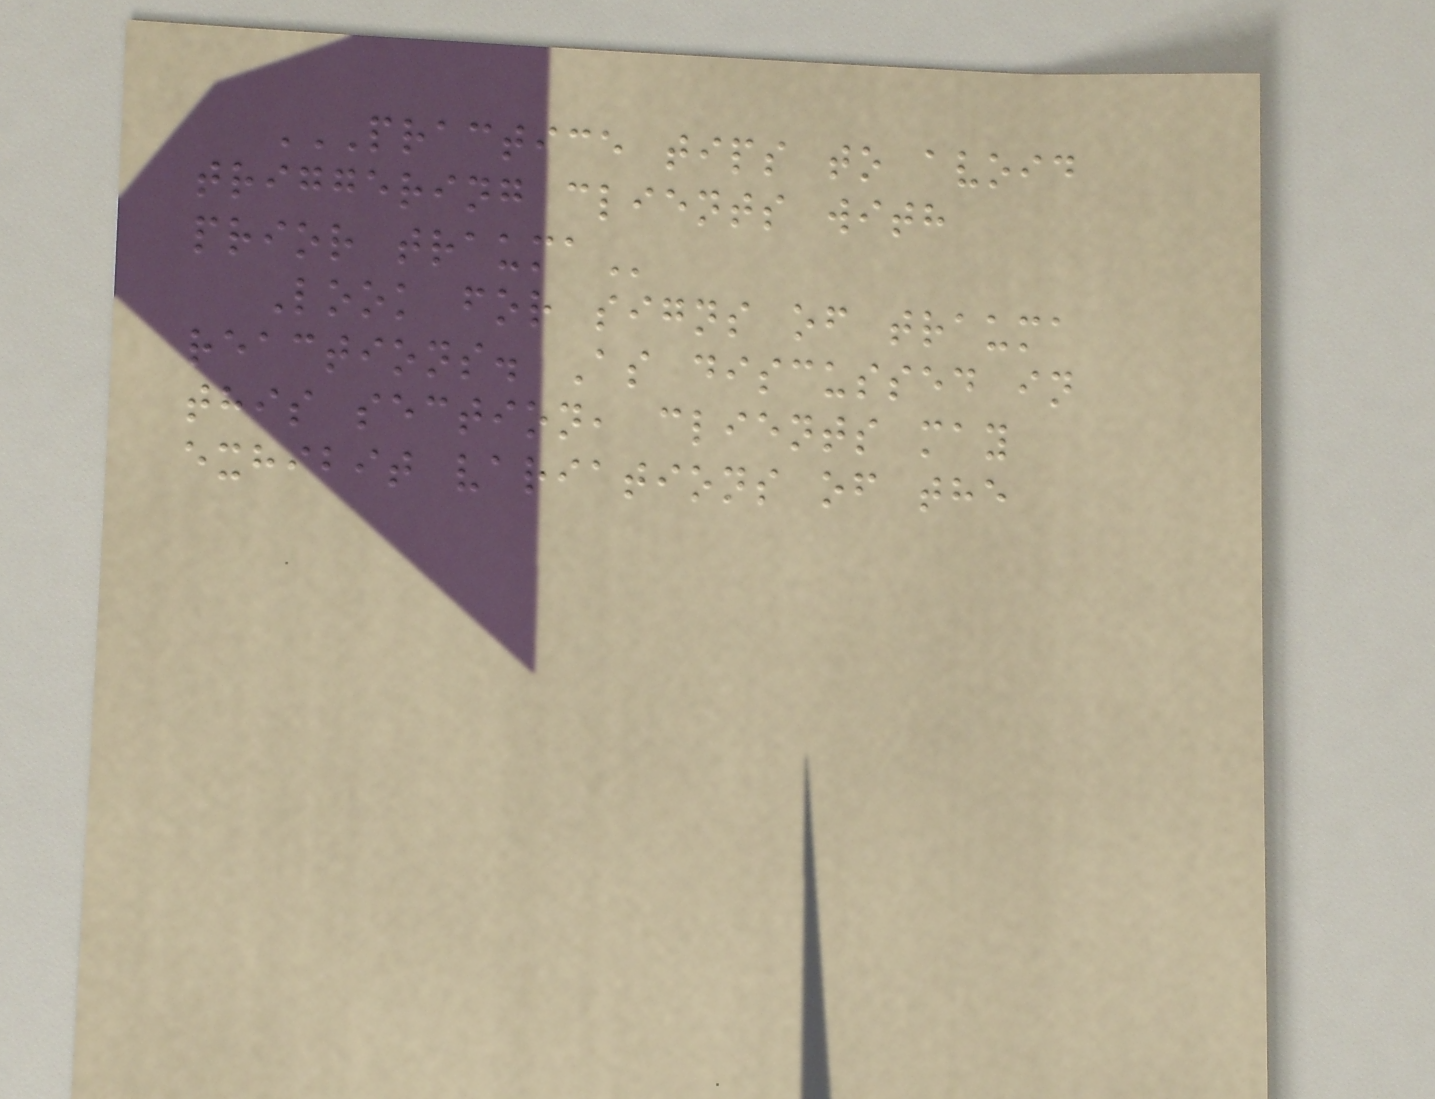PRACTICE TIPS TO AVOID
TRIGGERING CLIENTS WITH
PRIOR TRAUMA
Look for signs of trauma
reactions. As discussed in
this section, clients may
exhibit variations of the
